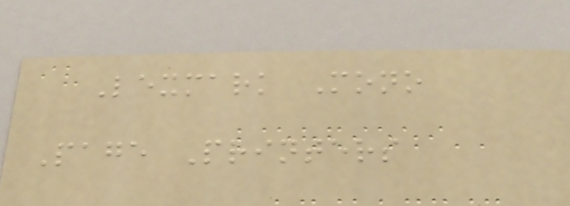Lexmark Mono
Page Printers
